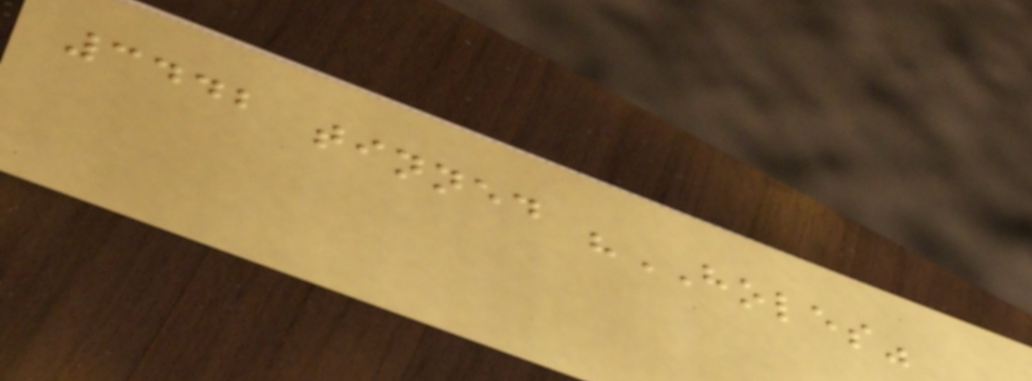3442 tinned "HOLES"
